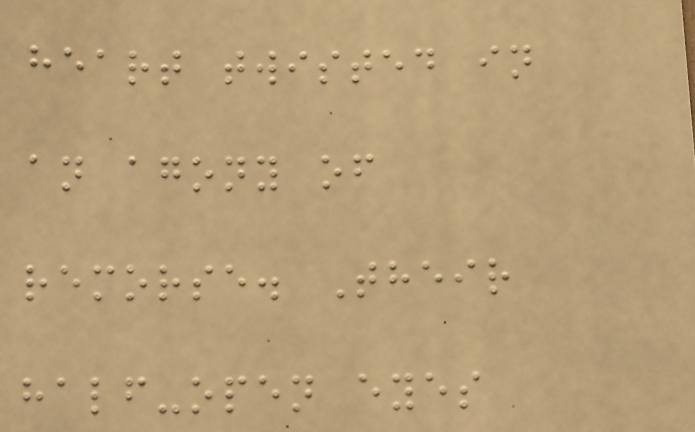heart twisted in
an agony of
remorse. Their
half-open eyes
